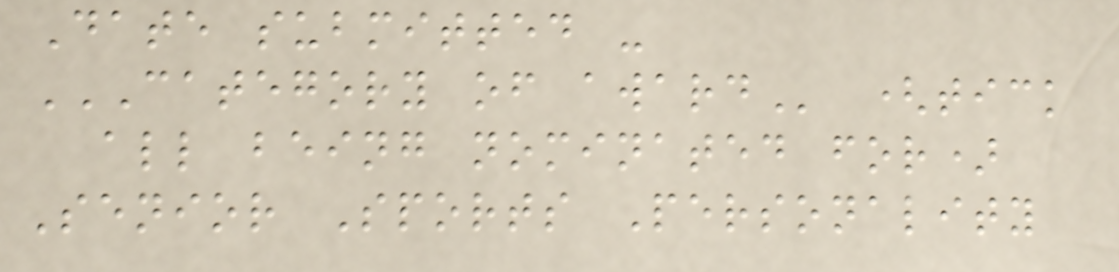Date submitted -
CATEGORY OF AWARD (tick
all being nominated for)
Senior Sports Personality
